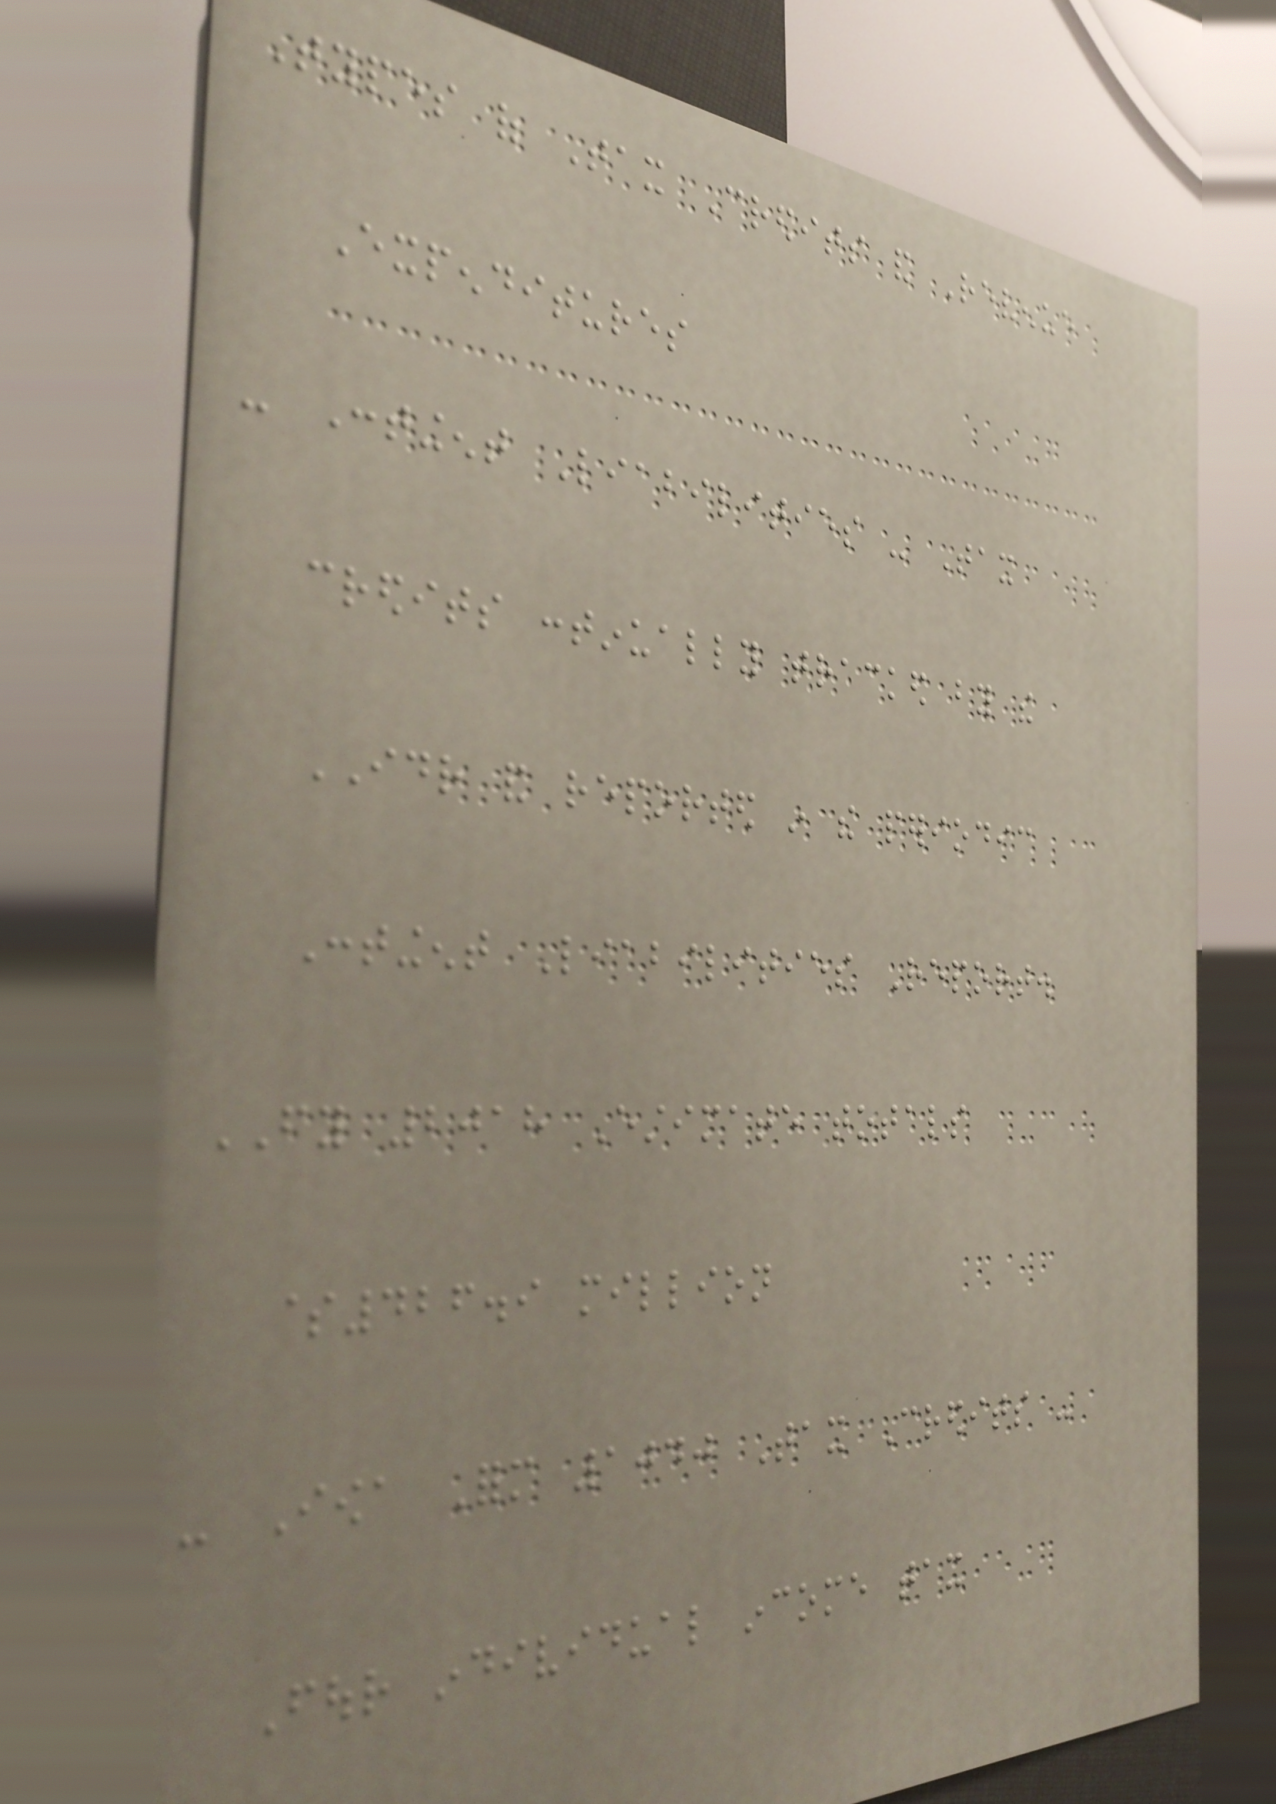Types of Tax Credits and Revenue
Expenditures
- Contingent Liabilities - Tax
credits continually tracked by the
IDR and reported in the periodic
Contingent Liabilities Report.
FY 2018 Estimate totals
$426.9 million
- Iowa Form 1040 Tax Credits -
Four individual income tax
